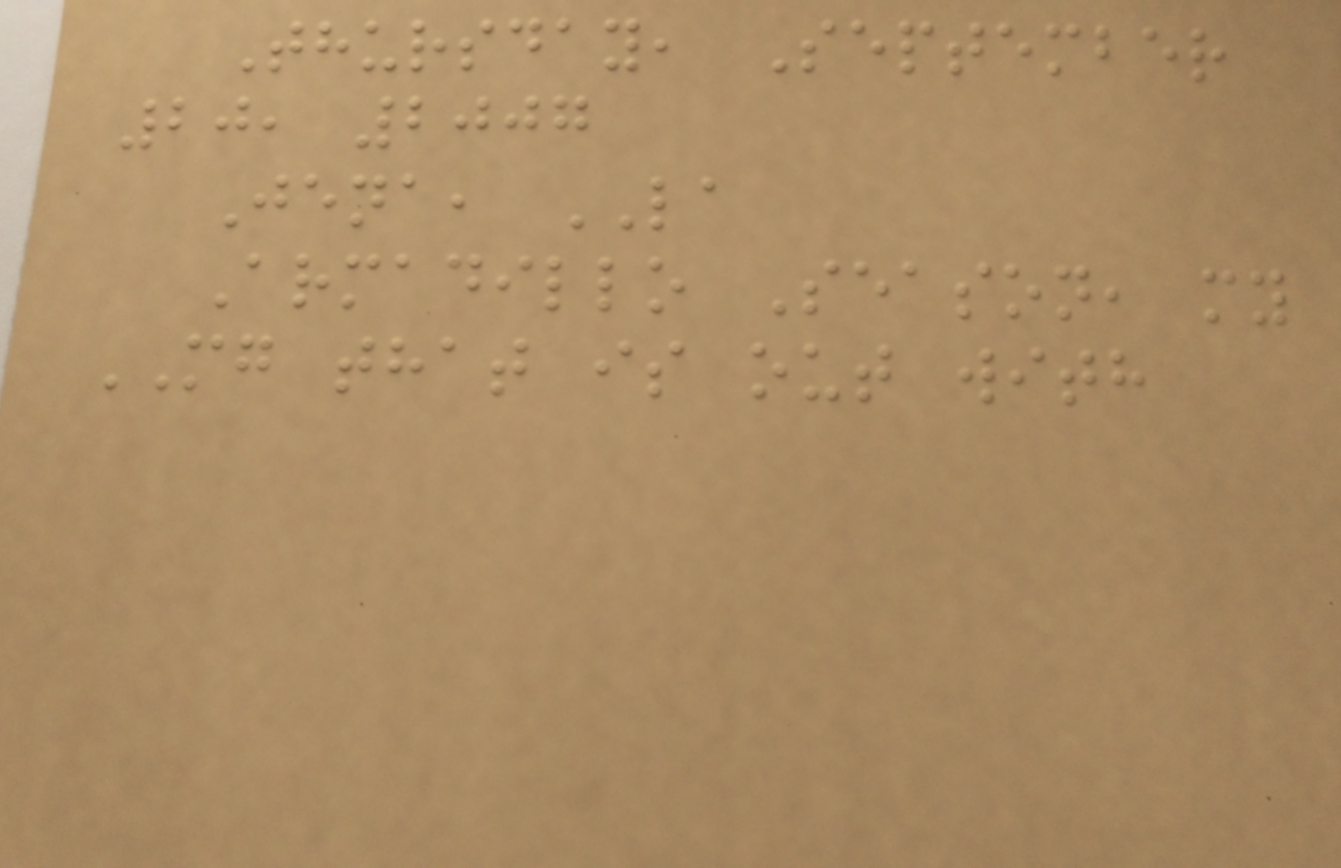Thursday, September
20, 2007
Jena, LA
Armadillo Season, my
MG that is out with
